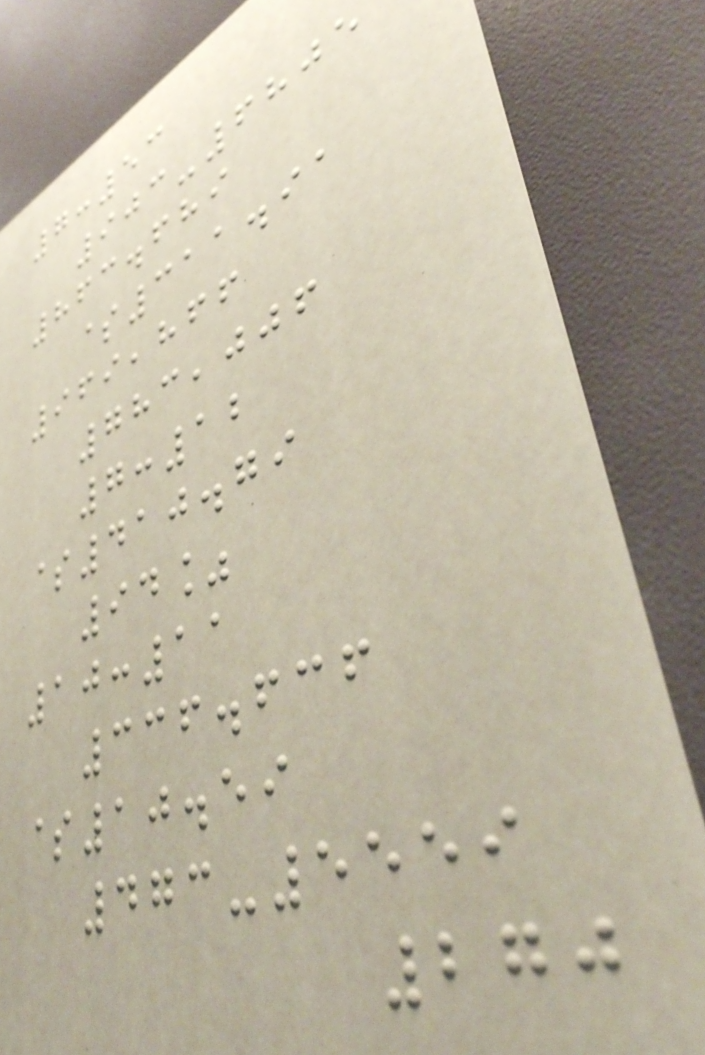7:53
903-6805
863.689
$311.91
969,866
783,006
7:12
$410.79
94%
10:11
336.636
$10.59
473-5559
270
